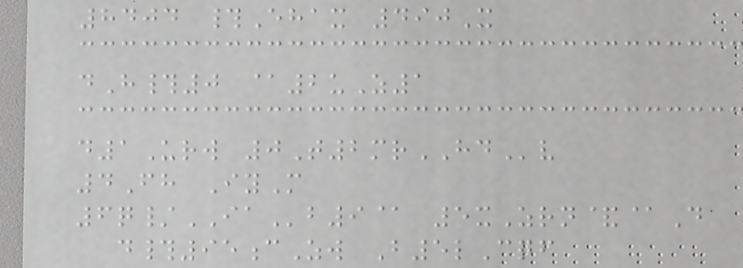8404 #Ehax 490X
dH#0 @2uZ1
d1Urw 0T2mrHDv
4Fh IyM
6q/IAb9@ 5xZrn&@D
d#95cZw B5lCqf
